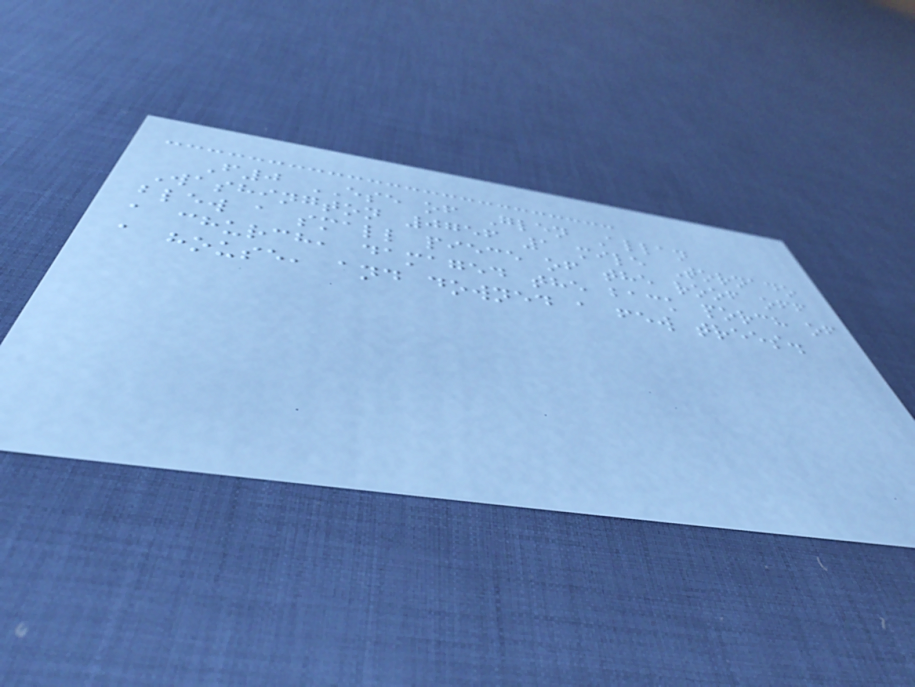F0 ESE of Glen Allan
Washington 0756 1 mile Tornado
blew a small piece of the roof off
a church, damaged the back porch of
a house, and downed a few trees.
